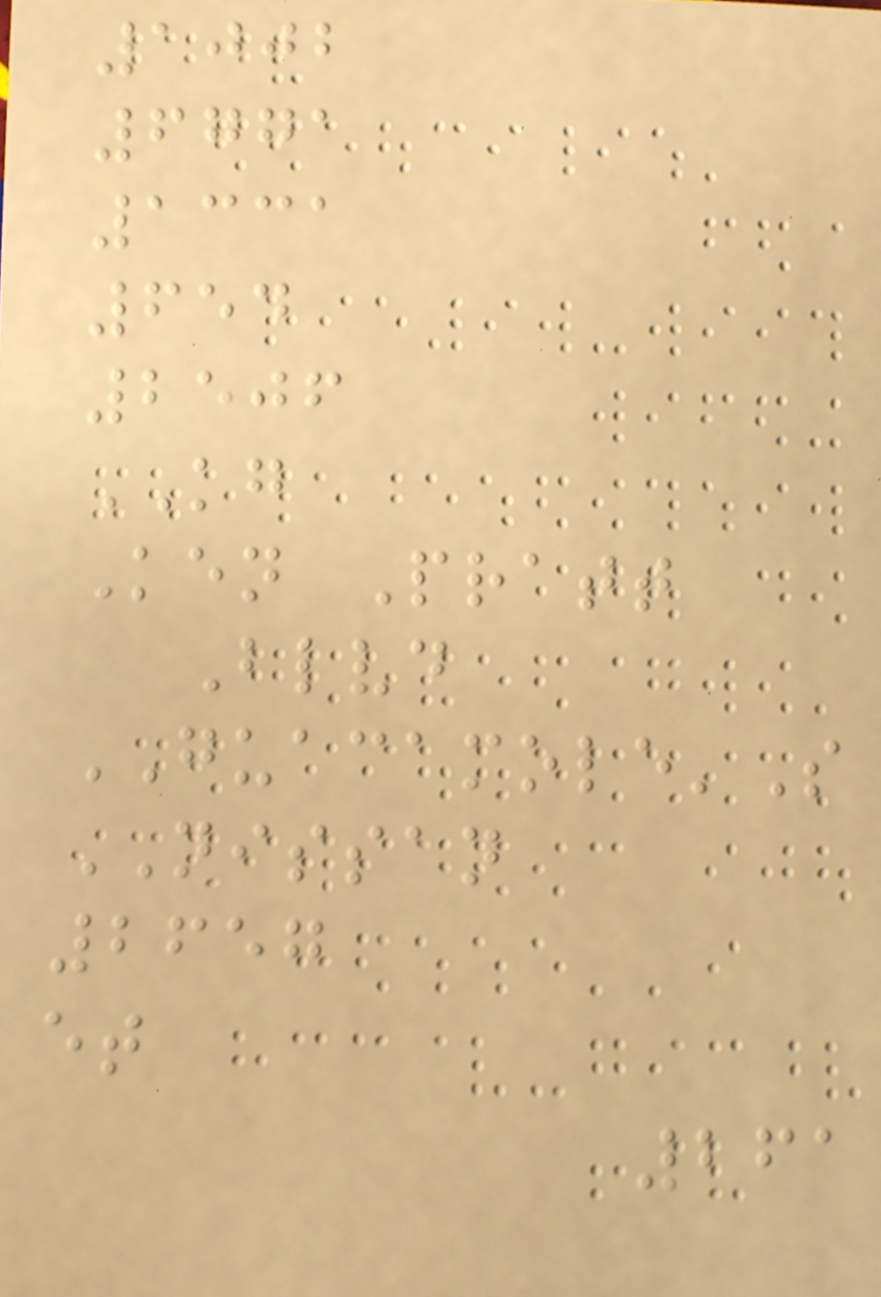1002
6771
1331
654
2506
KG
Ken Pratt
Blvd
GUACAMOLE'S
NISSAN
2657
et
261
